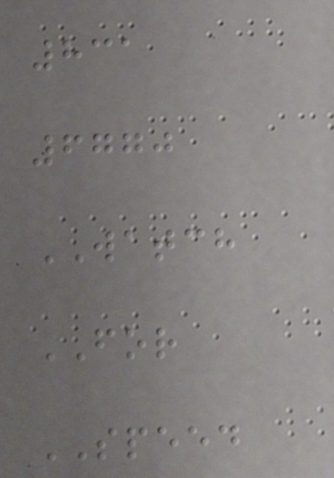831
6770
WATCH
FOR
SPEED
